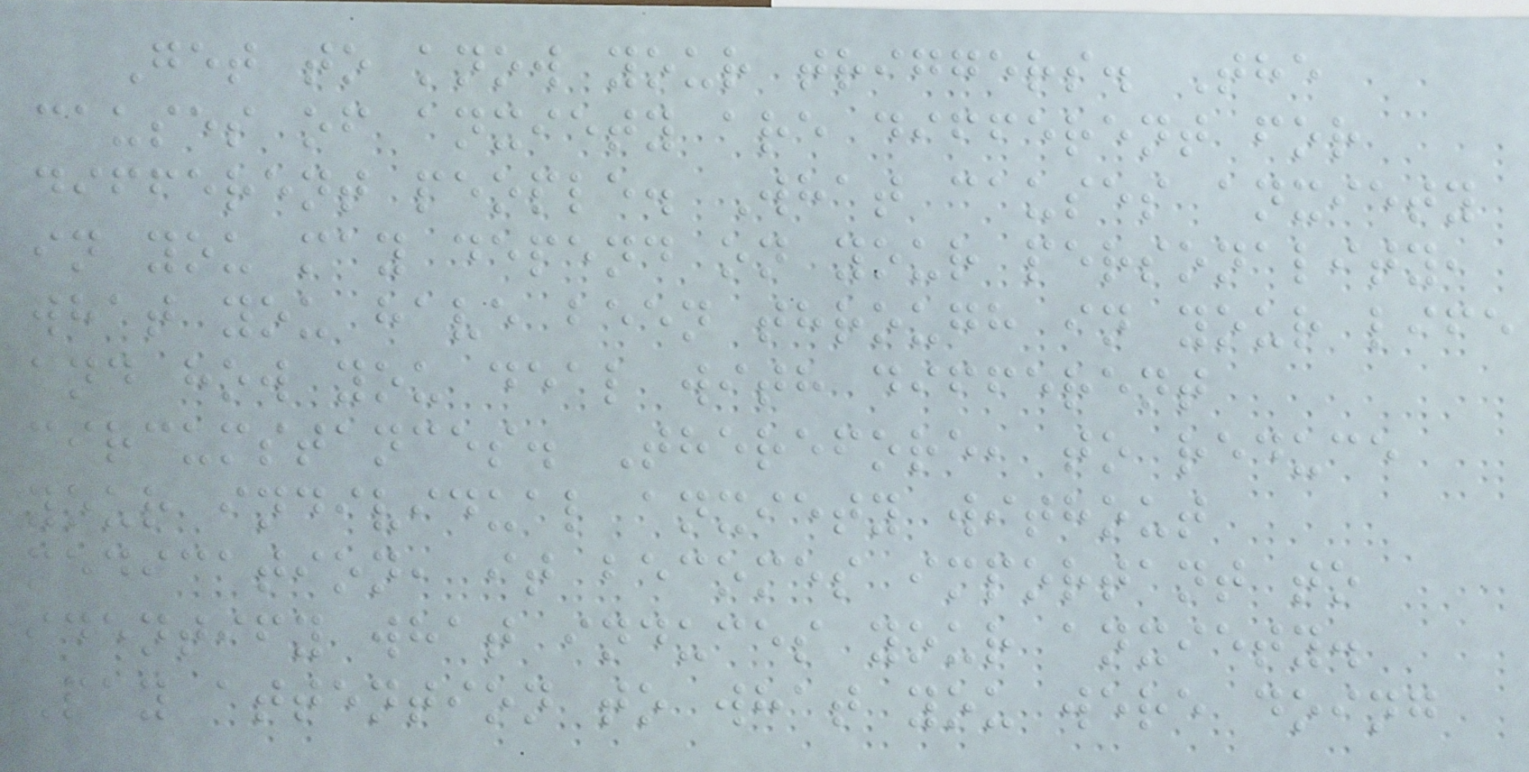Get to know your triggers. The
causes of anxiety are different for
different people. What causes anxiety
in you may depend on your personality,
what you have been through in your life
and how you deal with different
circumstances. Therefore, to reduce
your individual anxiety without
medication, it becomes important to
identify what induces your anxiety.
Pay attention to what you were doing
